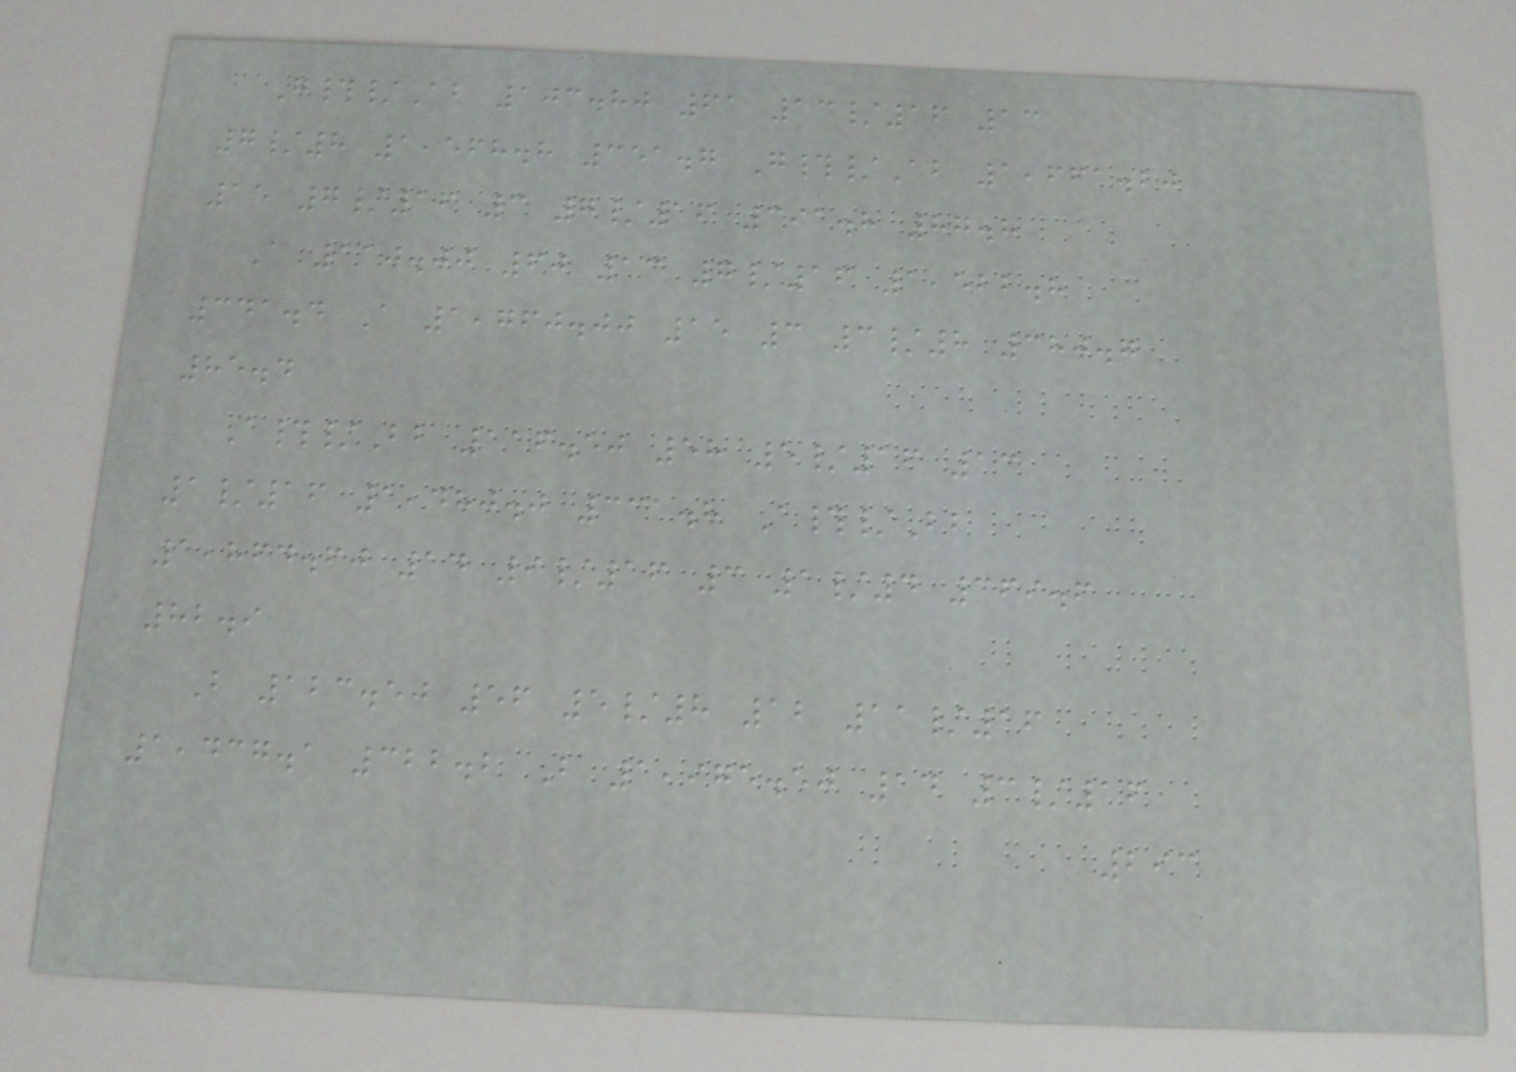G#/Ab 103.80 61 13/16 13
7/8 1,568.8 351.7 G#/Ab 1,661.20
15 7/16 3 7/16 391.8 87.8
A 110.00 60 13 7/16 1,522.8
341.4 A 1,760.00 15 3 3/8 380.7
85.4
A#/Bb 116.50 58 5/16 13
1/16 1,480.0 331.8 A#/Bb
1,864.60 14 9/16 3 1/4 369.6
82.9
B 123.50 56 5/8 12 11/16
1,437.1 322.2 B 1,975.50 14 3/16
293
